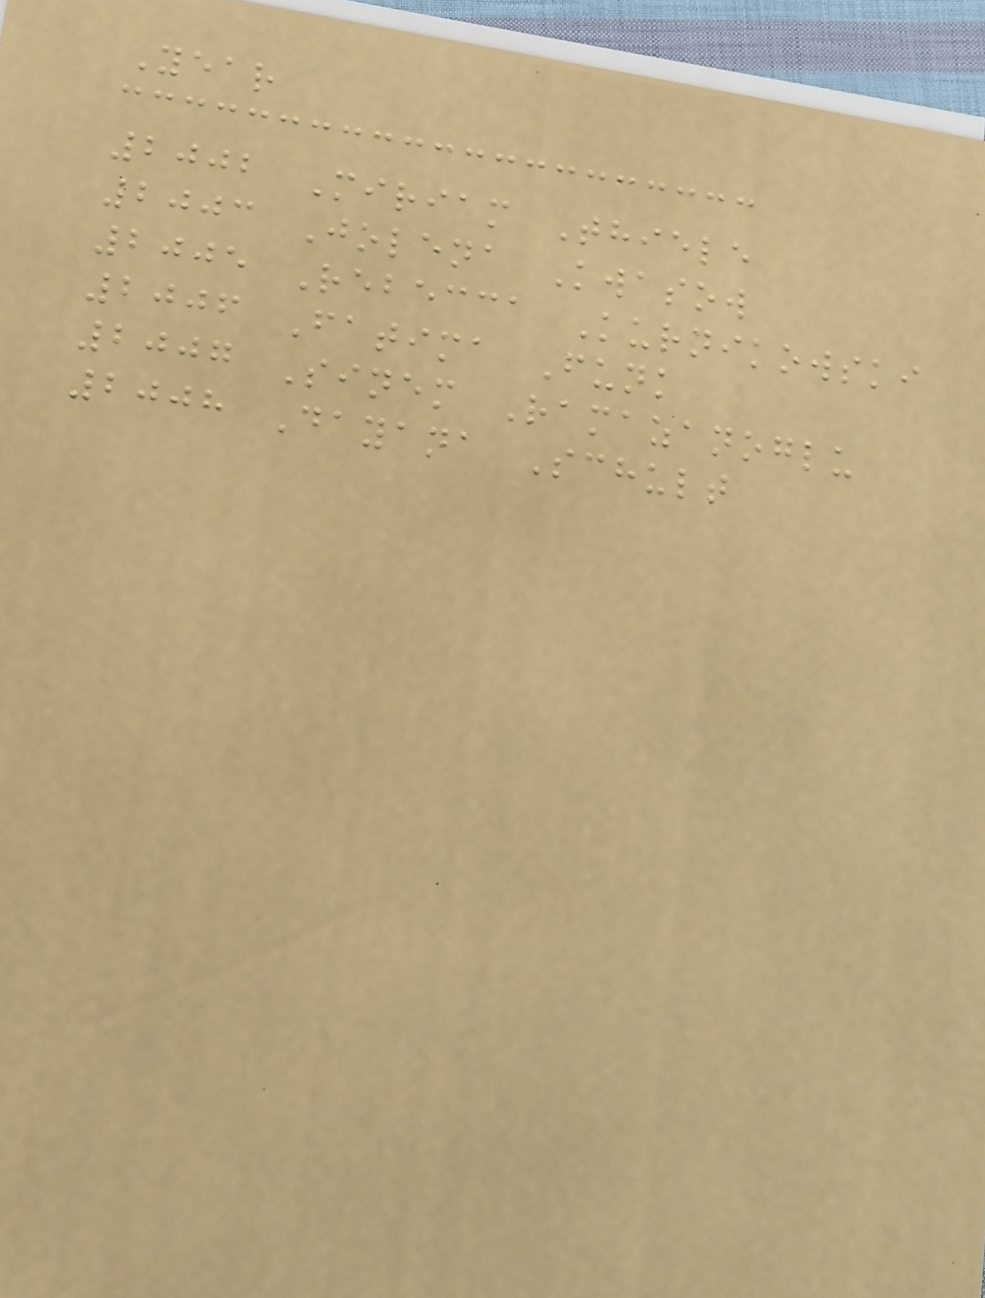Year
2002 Miriam Thiele
2003 Jolena Kwasow
2005 Rebecca Kurnikowski
2006 Fatima Funk
2007 Sinem Ramazanoglu
2008 Dayana Schult
